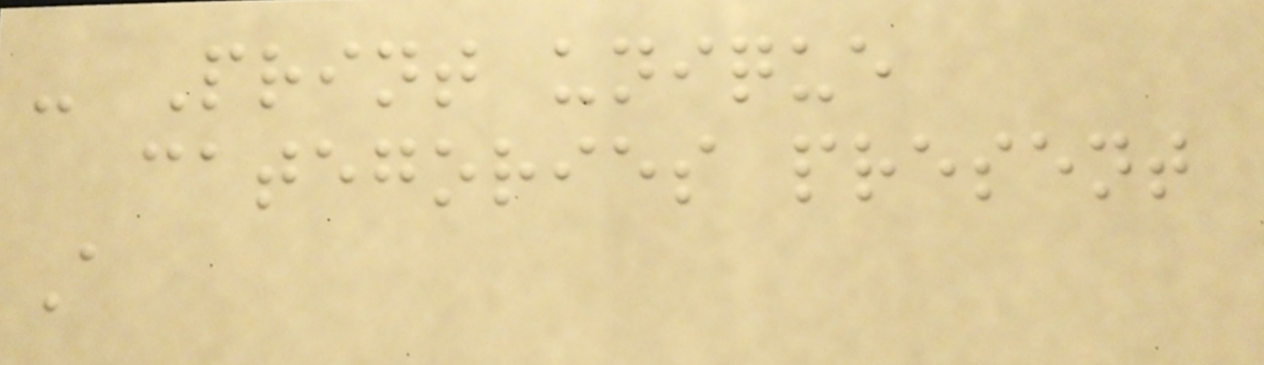- Print unique
categories present
A
